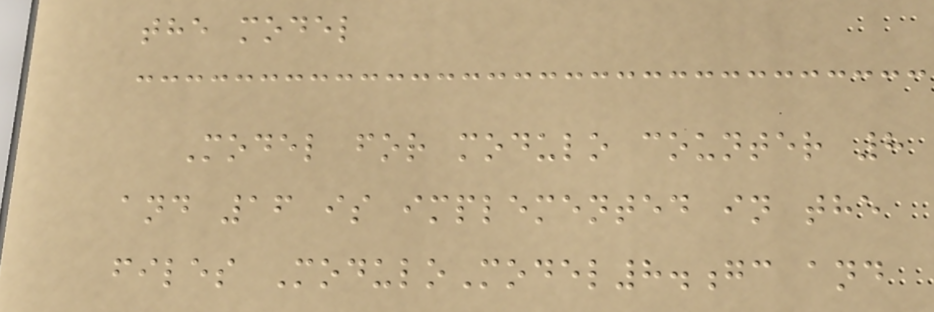the model
Model for modulo counter 8
and 16 is implemented in the
files ModuloModel8.gc and
